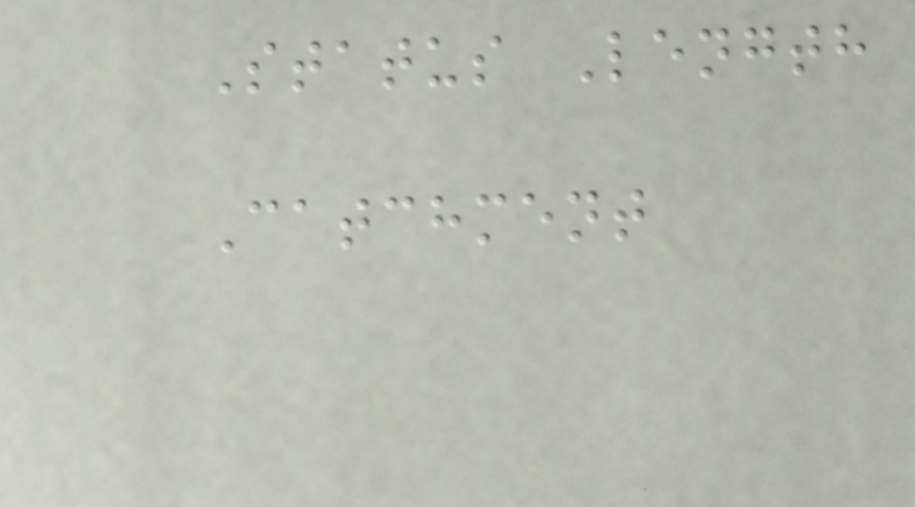Status Length
Catchment
